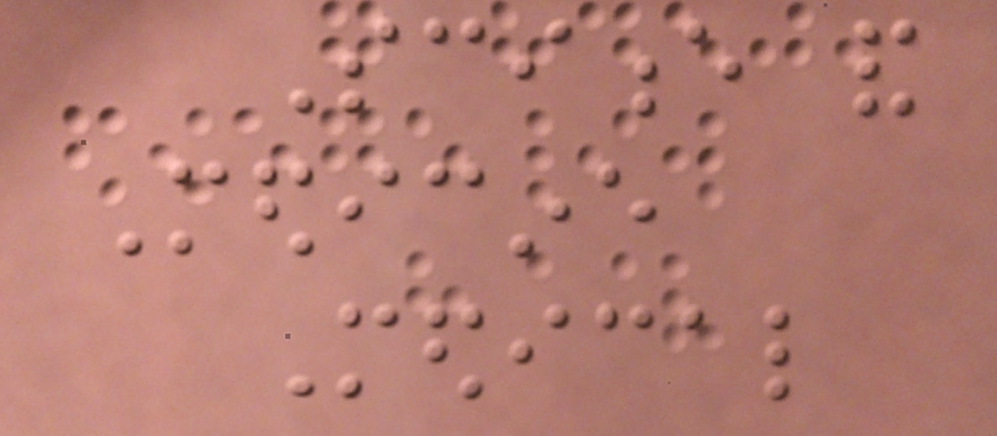Science and
Medicine
Medical
